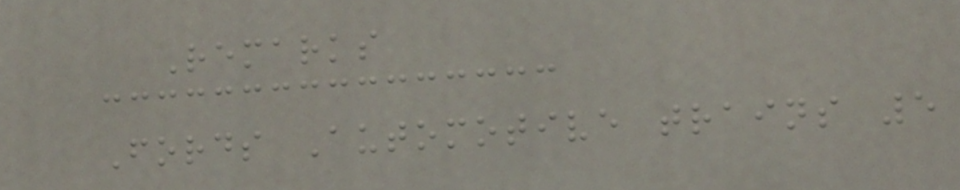Remarks
Fords Automotive trains 5
